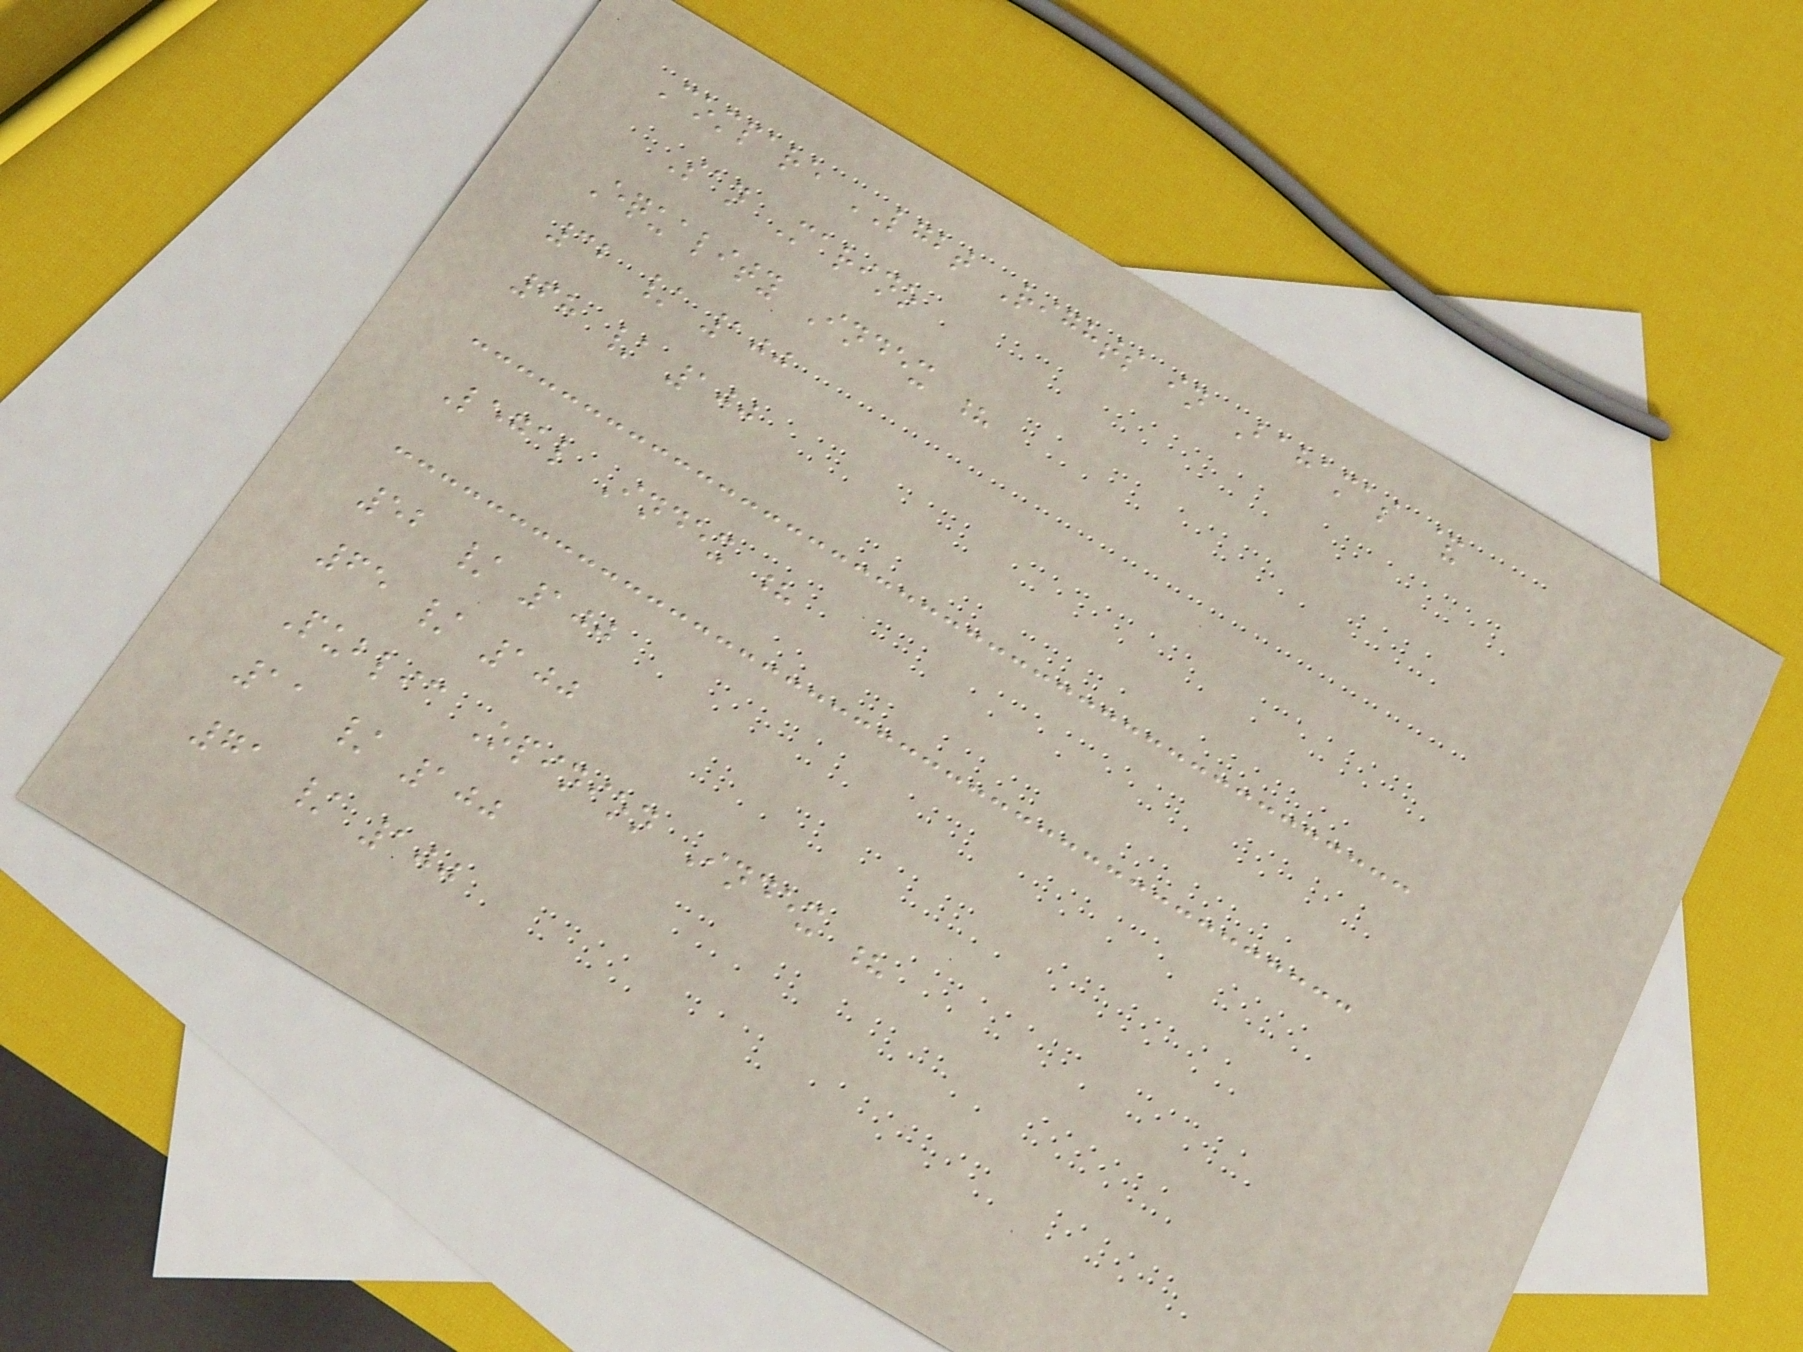Compare LGBT Rights in Bahamas &
San Marino
Equality Index ?
32 / 100
68 / 100
Legal Index ?
52 / 100
65 / 100
Public Opinion Index ?
11 / 100
71 / 100
